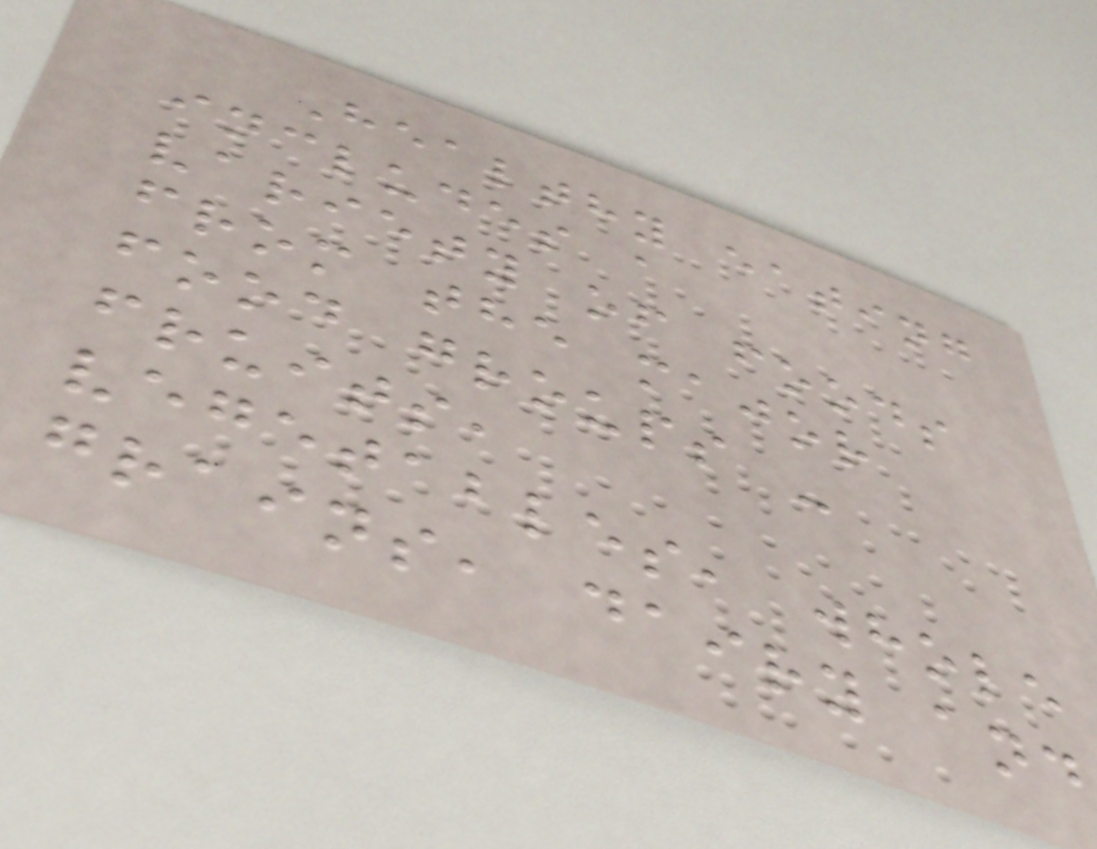Healthy eating
includes a
variety of foods
from the major
food groups -
fruits,
vegetables, whole
grains, dairy and
